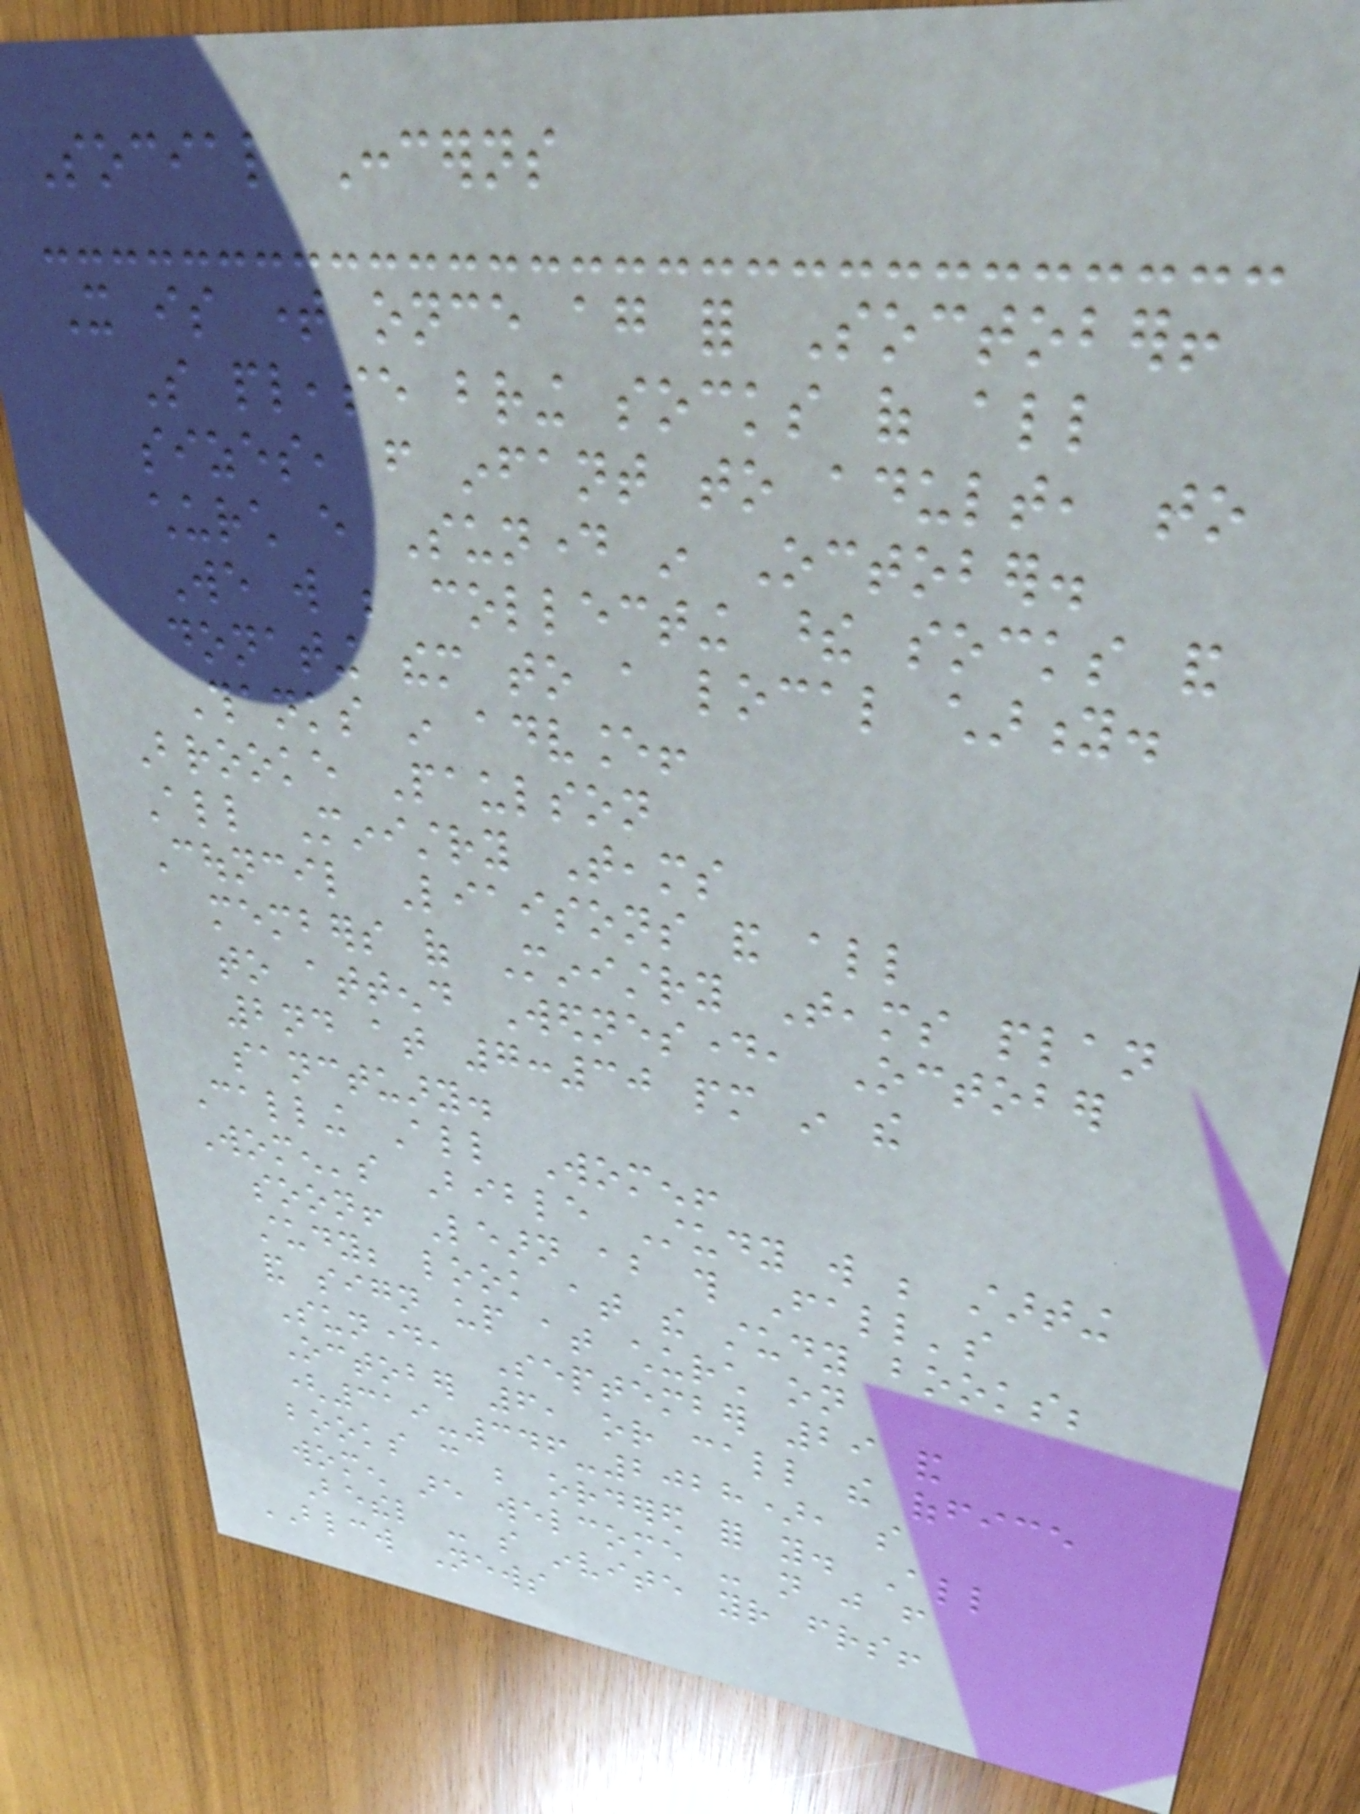Social Concerns
It is time once again for Soctober!
So please bring socks of all
sizes, from infant to adult, to
church every Sunday in October.
We will be collecting these socks and
donating them to a local charity.
Thanks in advance!
Brooke Paulson
All Ministry Teams
Council Liaisons and all
members of Ministry Teams plan
to attend Wednesday, October
2nd at 7:30 pm in the
sanctuary.
Calling All Women!
Women's Bible Study will be starting
soon! Learn about this Fall's
study; look at the study books;
and sign up at church on
Sunday, September 29 and
October 6, or call the office
(319-346-2028), so
books can be ordered for you. All
women are welcome - not just from
Bethel - so invite your friends!
BLCW News
